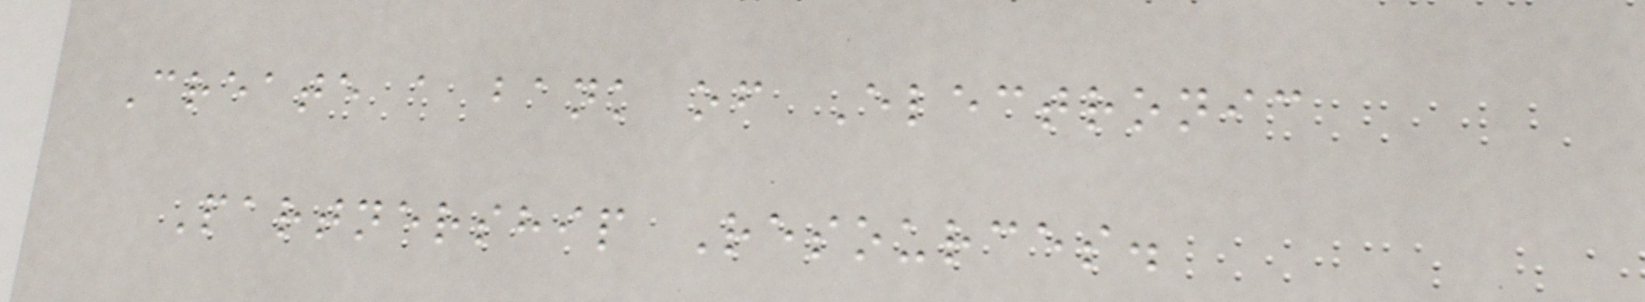Create a bank of Electronic
Partnership Resources.
